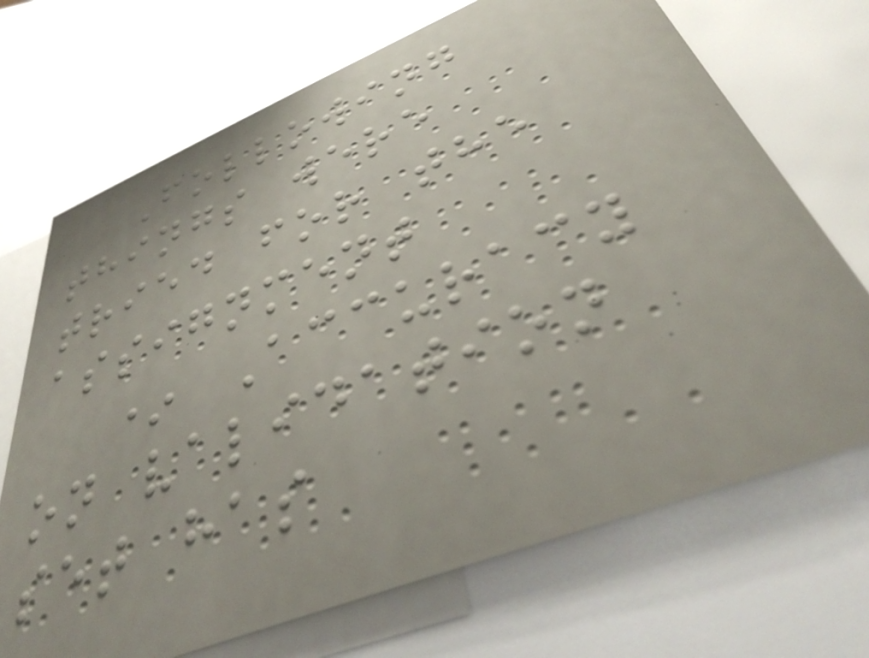Following
things were
tried for the
assignment
* Accuracy
on validation
set has
